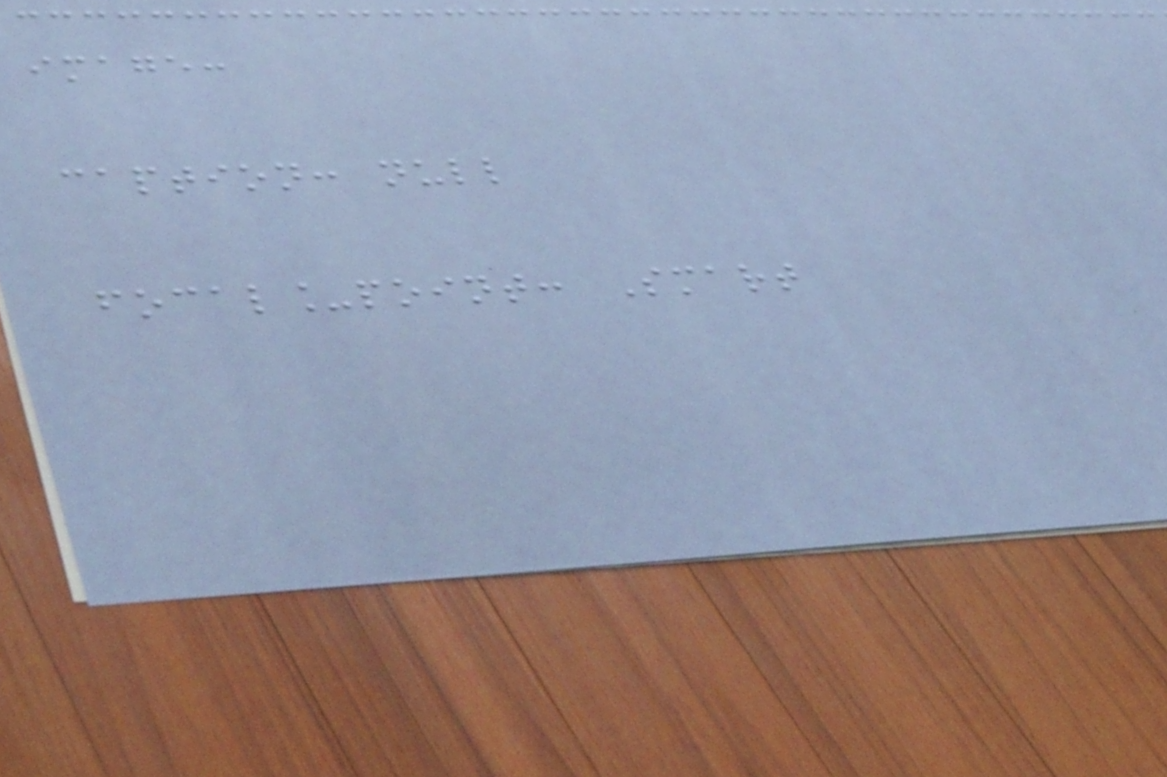image:
caption: null
focal_point: Smart
